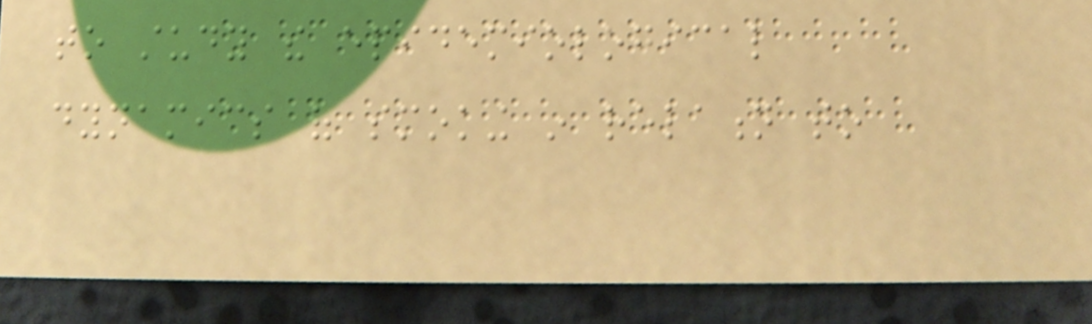to study the epidemiological
dynamics of smoking in relation to
